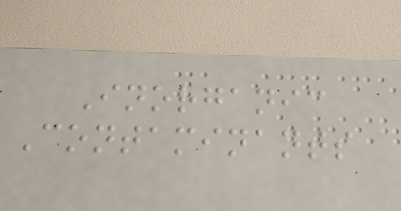Inorganic
Contaminants
